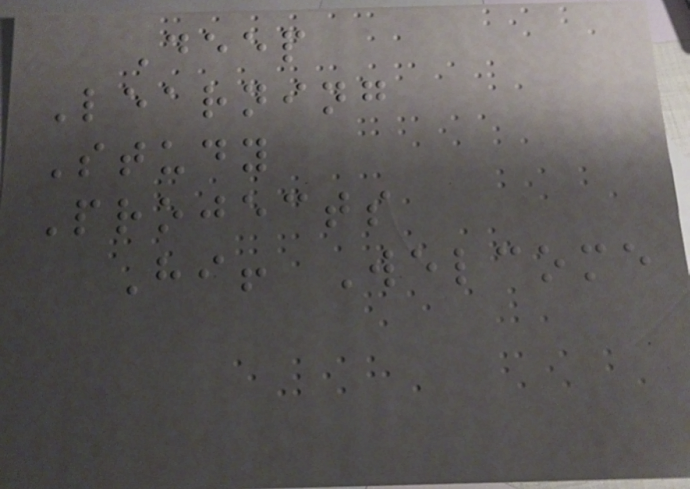Deep
Learning
Study
Projects
Hi! Welcome
